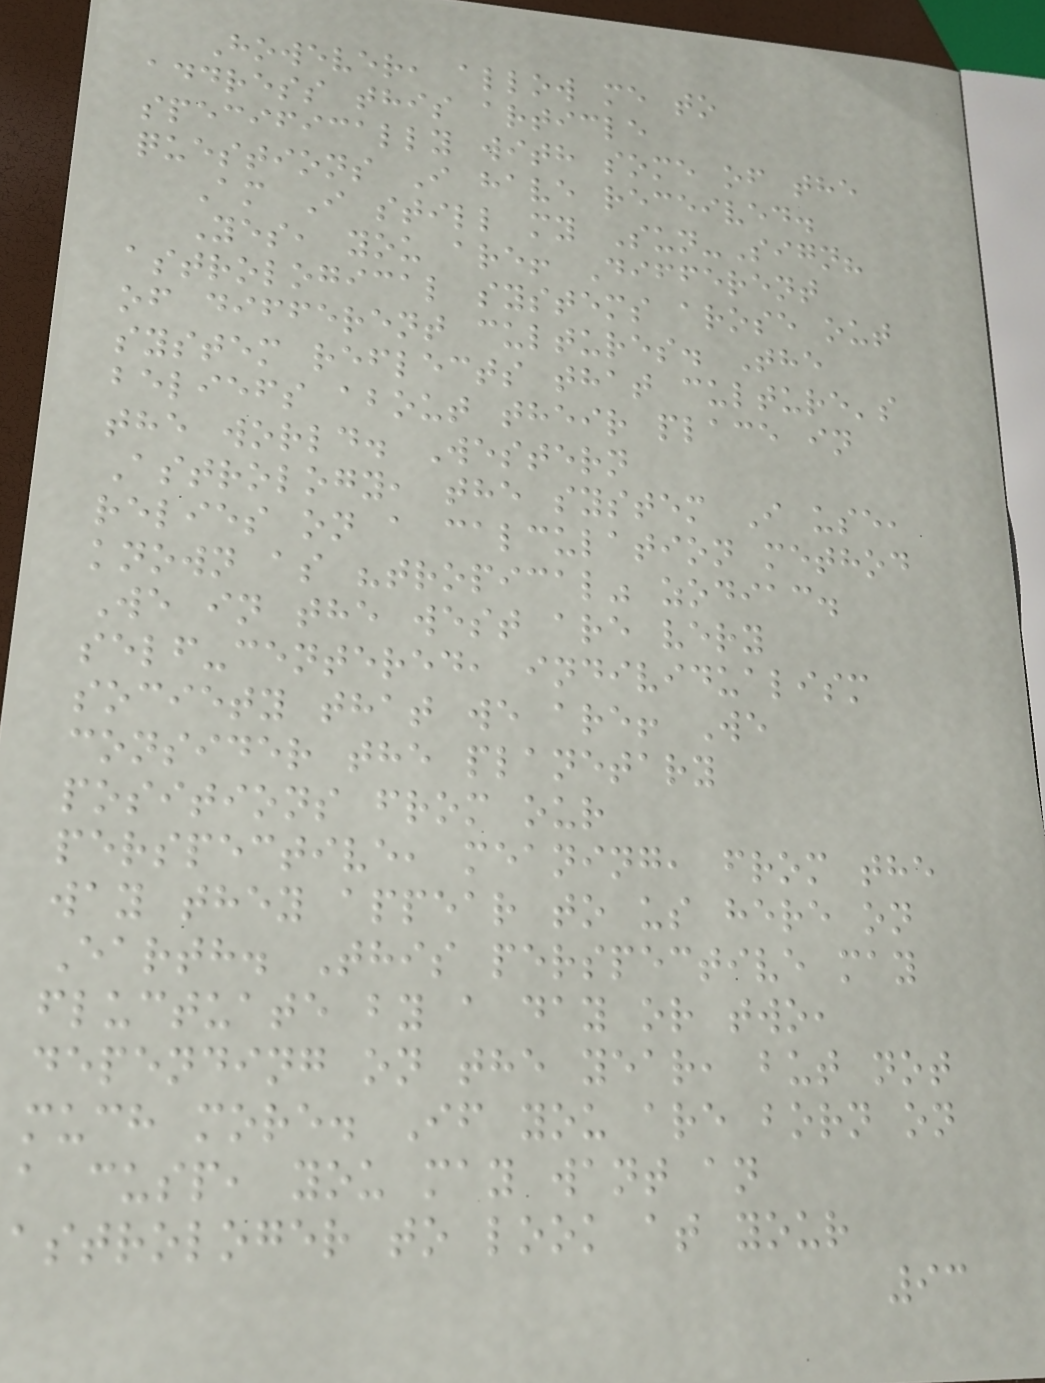However, allow me to
address this article
specifically with some of the
questions I have received.
Am I still my Sun-Sign?
Yes, you are! Different
astrological systems arose out
of different cultures. The
system reflects that culture's
beliefs about their place in
the world. Western
Astrology, the system I use,
relies on a calculation method
known as "tropical" zodiac.
We in the west are very
self-centered, individualism
society that we are! We
consider the planetary
positions from our
perspective, meaning, from the
way they appear to us here on
Earth. This perspective may
fluctuate by a day or two,
depending on the year, but not
much more. If you are born on
a cusp, you may want an
astrologer to look at your
93
